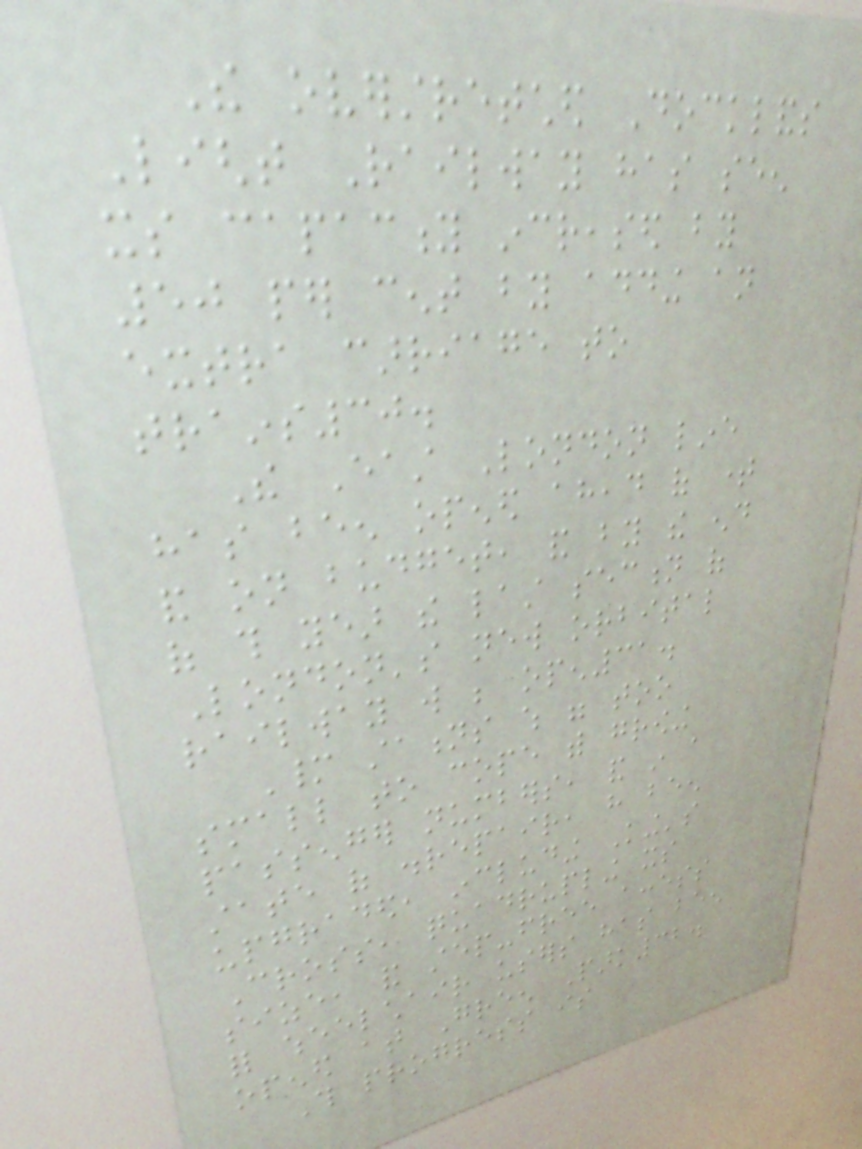The overstretched Docklands
Light Railway has seen
its capacity increased by
50 per cent by adding an
extra carriage to
trains30.
The East London line
has been opened ahead of time
and on budget, and by the end
of this year the last section of
London's new orbital
railway will be open31.
Many stations which were too
small to cope with growing
passenger numbers, and in a
state of disrepair, have been
upgraded, including King's
Cross, quadrupling its
size, and step-free access
for wheelchair users has been
opened at Green Park32.
This progress is
